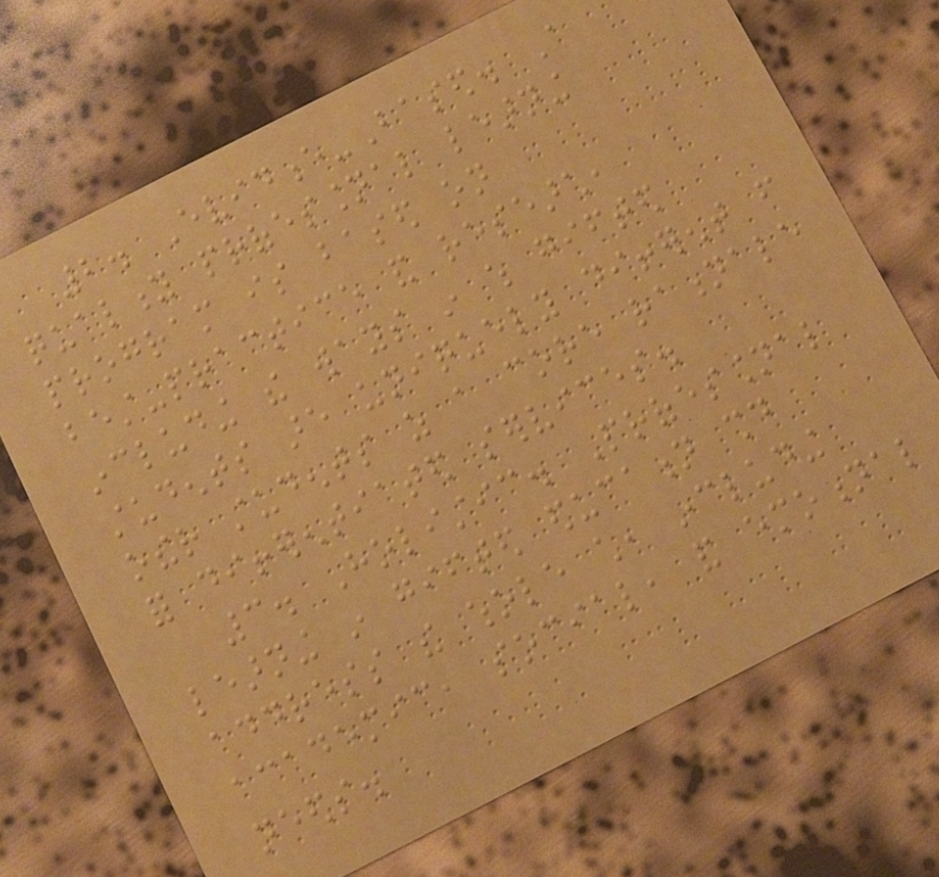2. Evidence-Based. A
quality professional learning
program is based on
best-practice and research,
including the ways in which gifted
students are uniquely different from
other students as a core rationale
for differentiated services.
3. Holistic. Professional
learning in gifted education should
address the whole child, including
academic, social, and emotional
needs.
